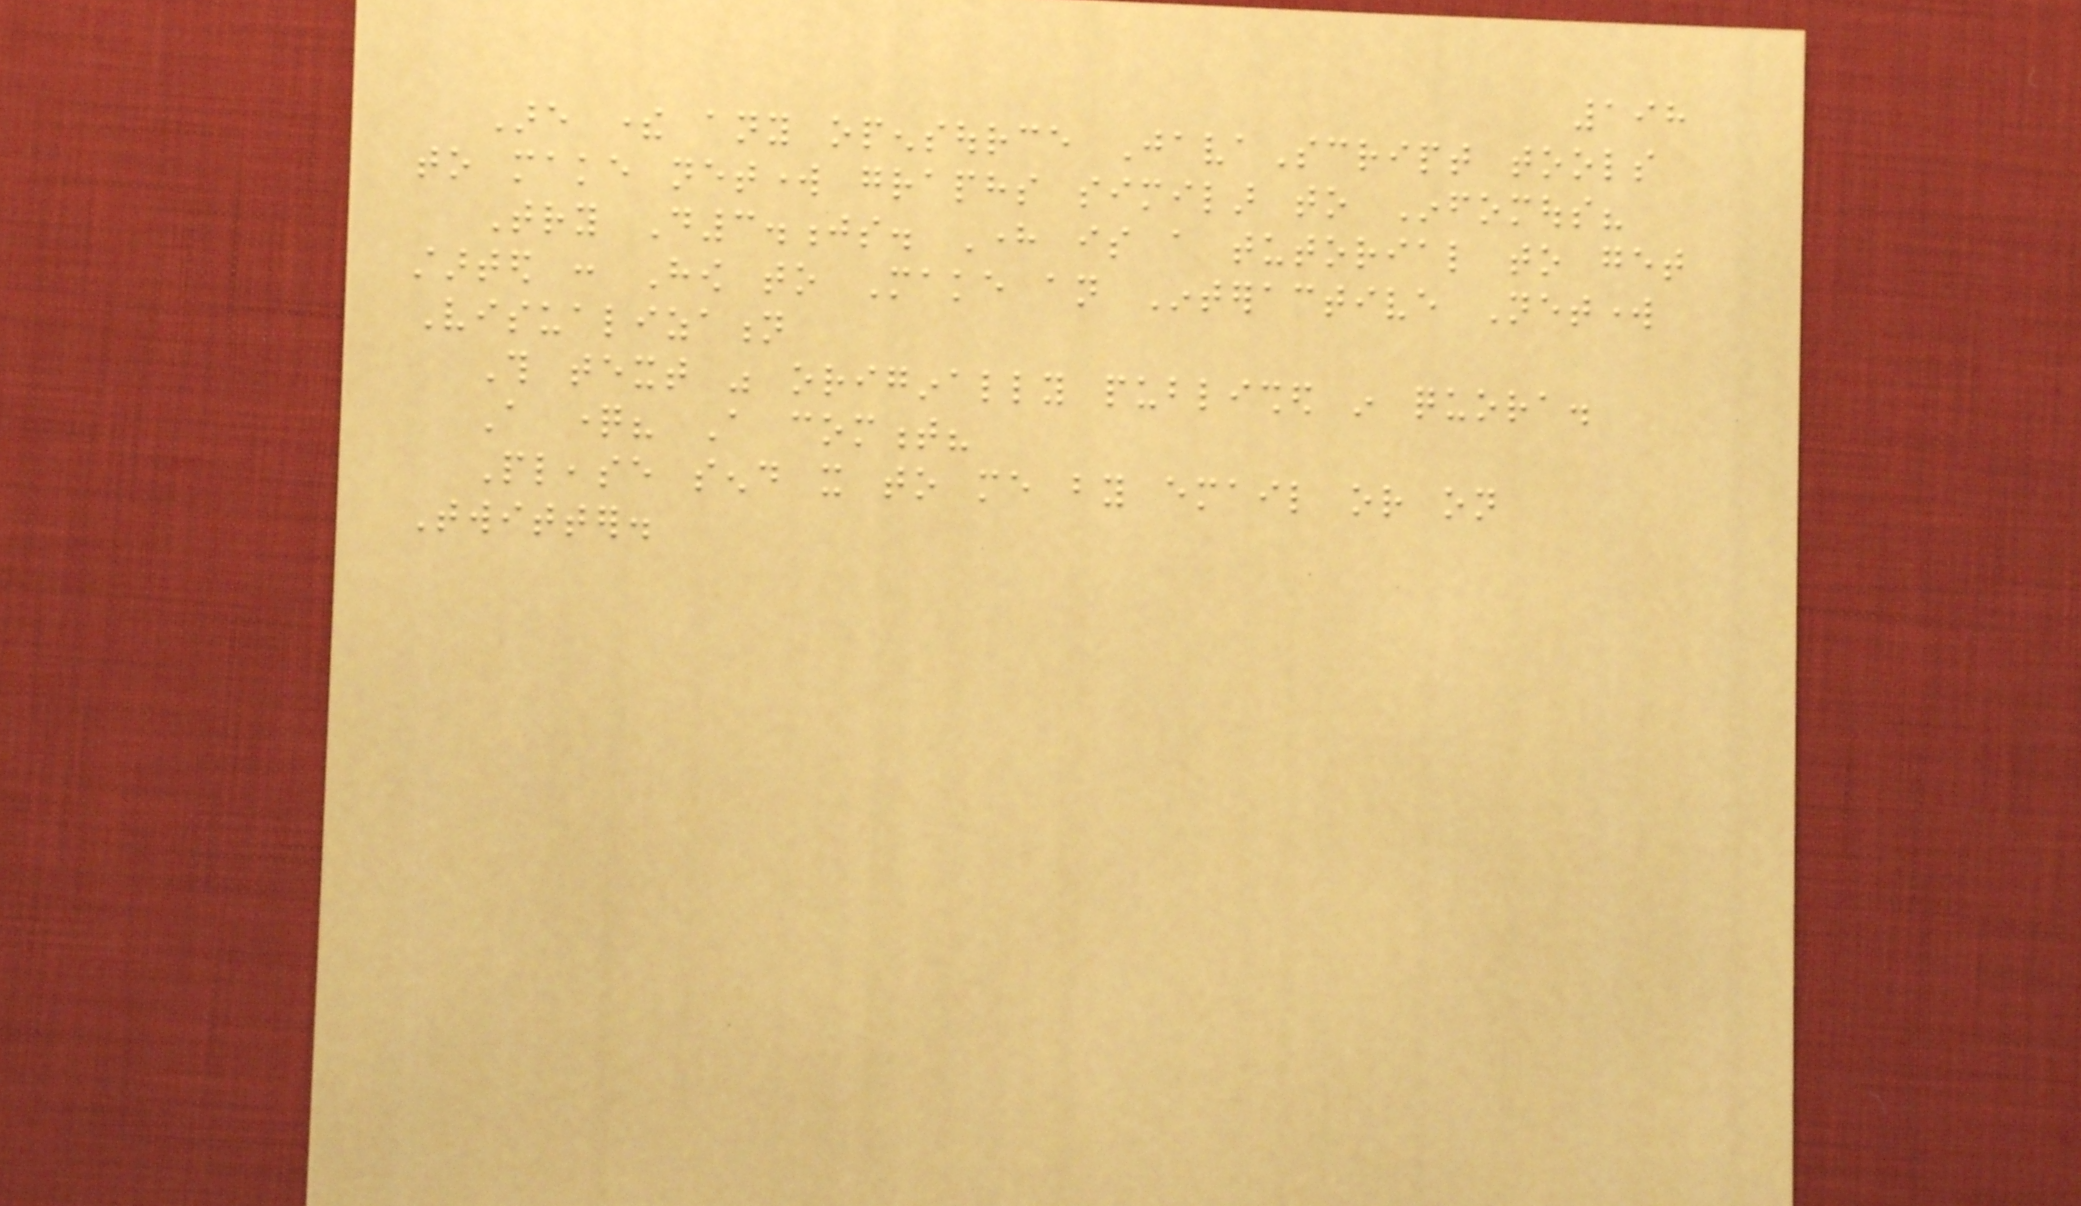198
Are there any opensource JavaScript tools
to make network graphs similar to Infomous?
Try D3.js. Here is a tutorial to get
started : How to Make an Interactive Network
Visualization
This text was originally published in quora.
A question? A comment?
Please send it to me by email or on
Twitter.
